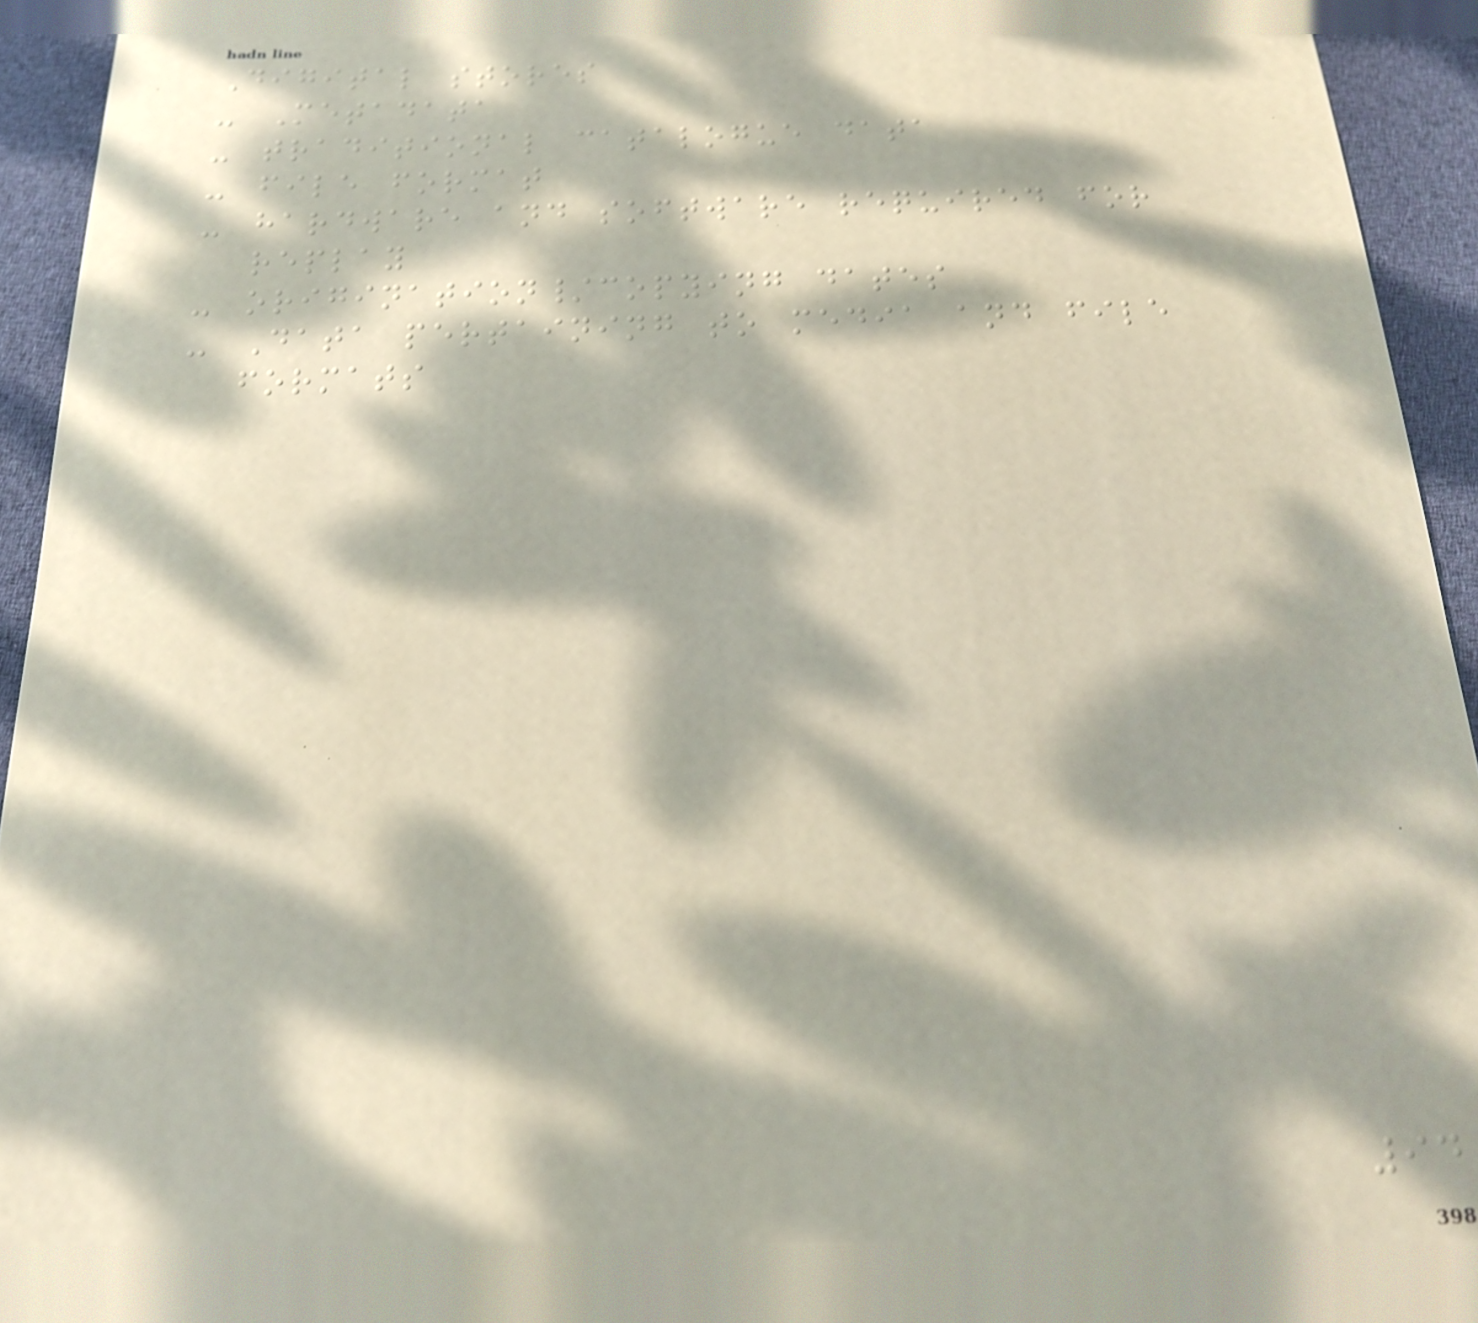Digital stores
- Metadata
- traditional catalogue data
- file format
- hardware and software required for
replay
- origination/copying dates
- Data pertaining to media and file
formats
94
